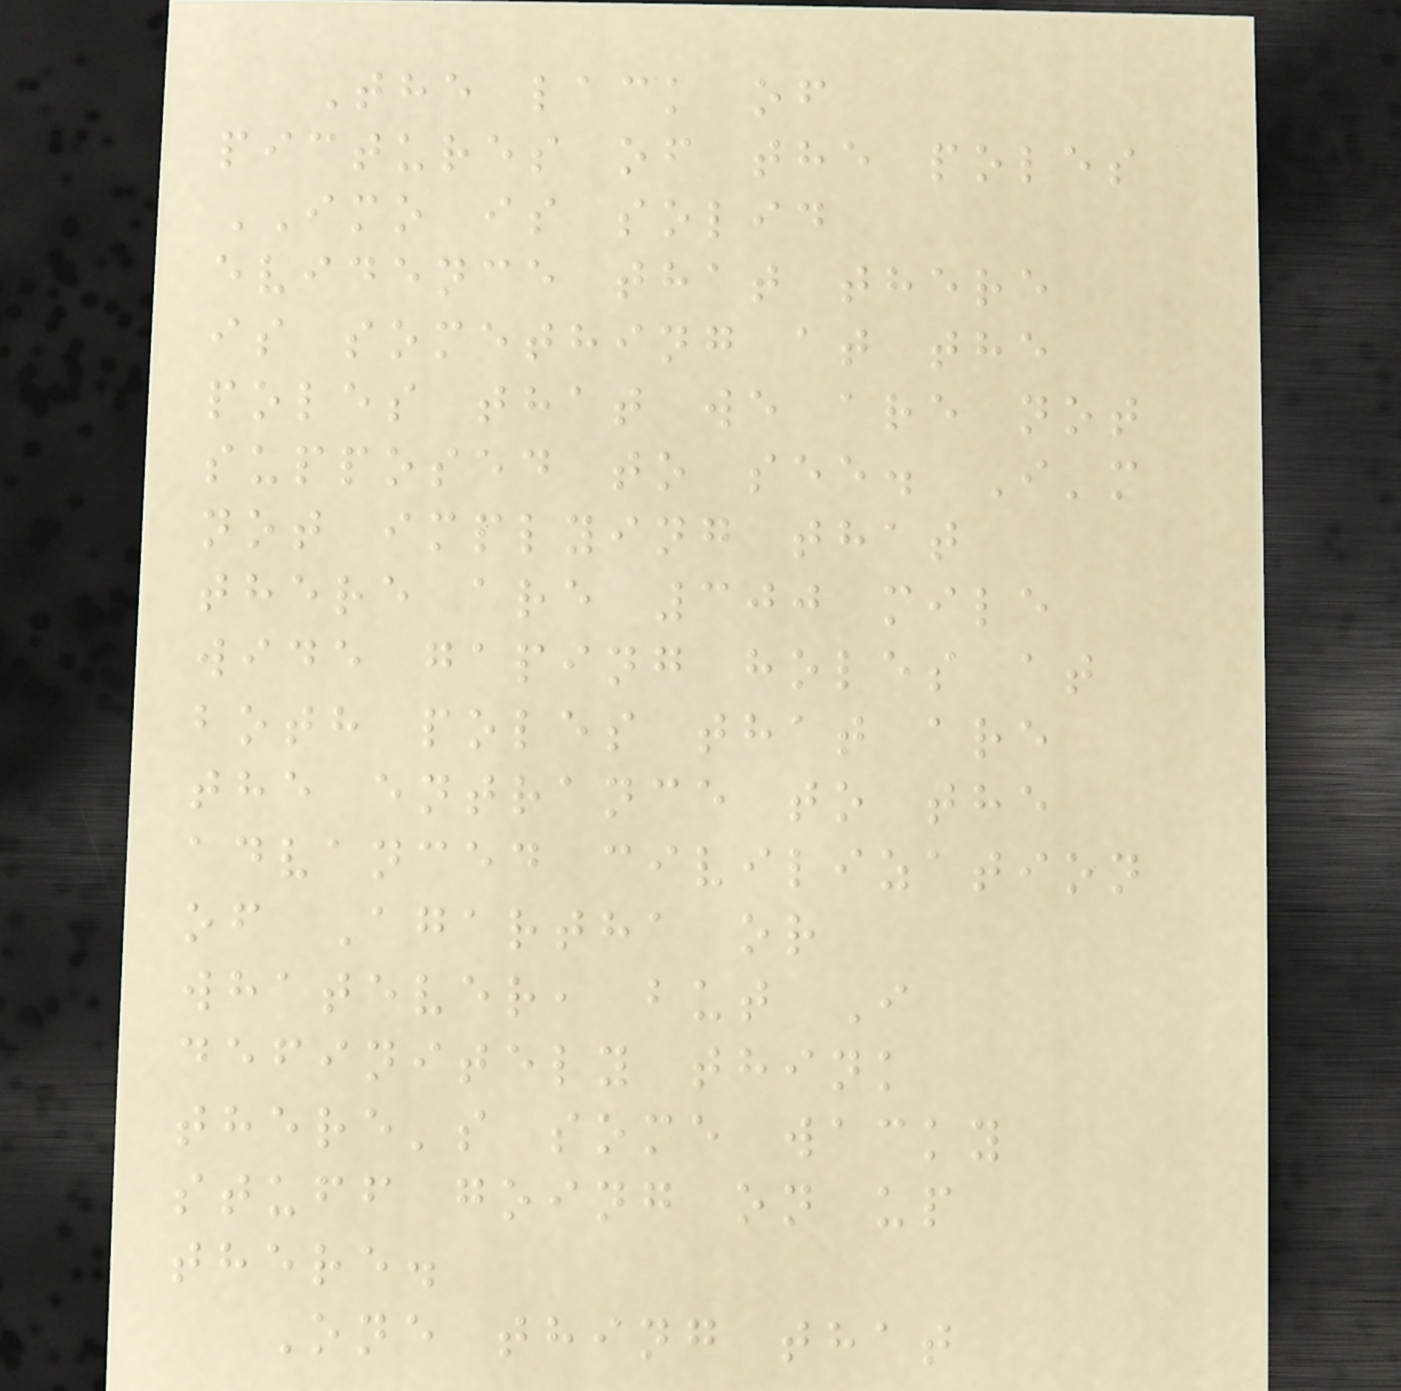The lack of
pictures of the poles
IMO is solid
evidence that there
is something at the
poles that we are not
supposed to see. I'm
not implying that
there are 300 mile
wide gaping holes at
both poles that are
the entrance to the
advanced civilization
of Agartha or
whatever, but I
definitely think
there's some wacky
stuff going on up
there.
One thing that
